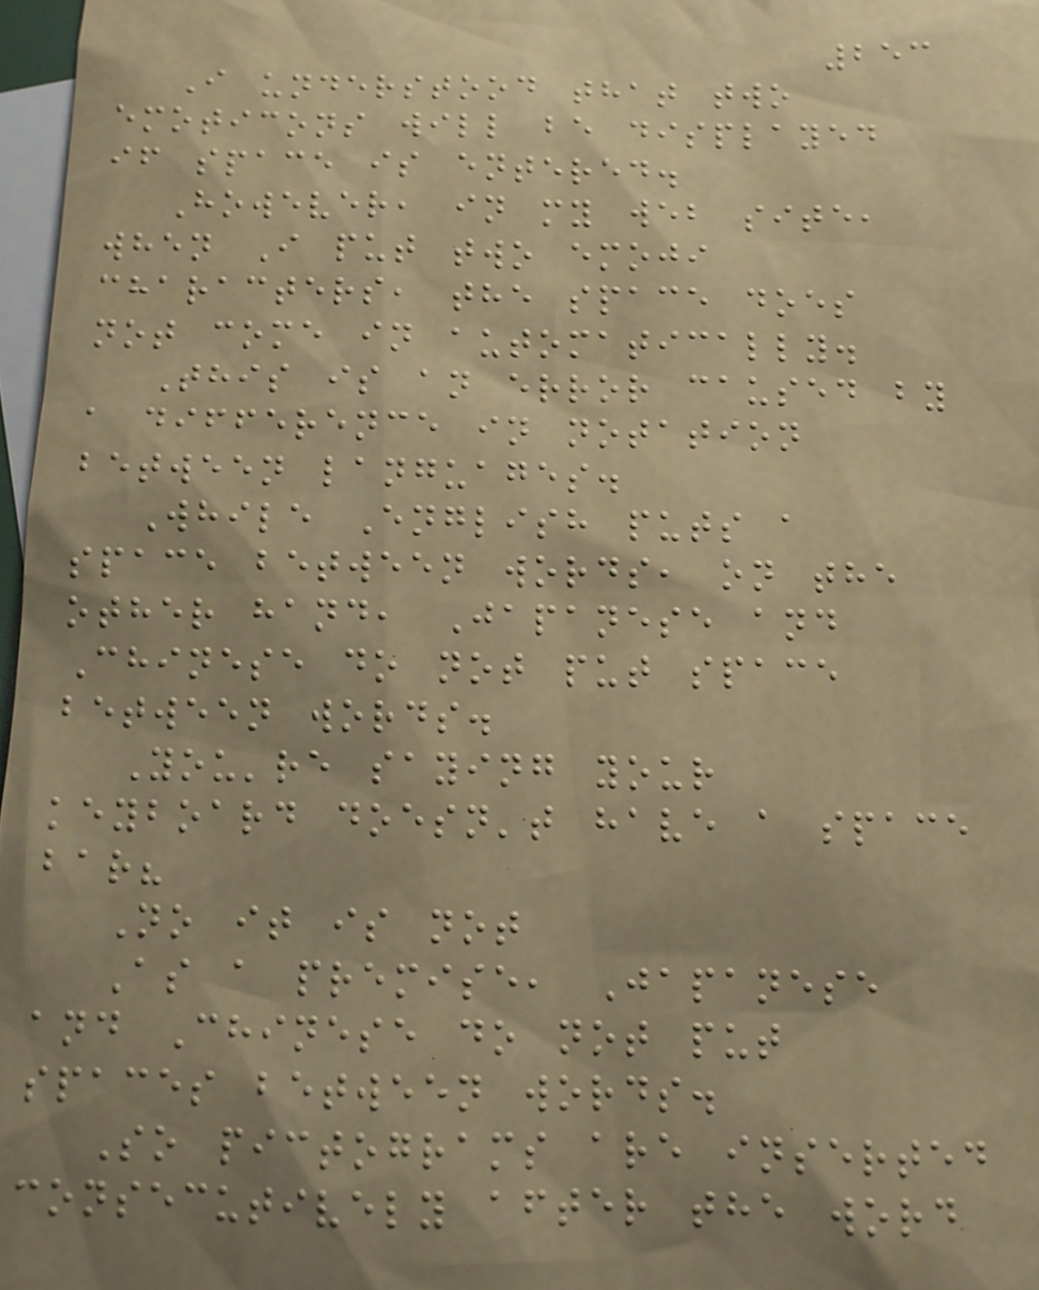253
I understood that two
emoticons will be displayed
if space is entered.
However, in my web site,
when I put two emoji
characters, the space does
not come in automatically.
This is an error caused by
a difference in notation
between languages.
While English puts a
space between words, on the
other hand, Japanese and
Chinese do not put space
between words.
You're saying your
keyboard doesn't have a space
bar?
No it is not
As a premise, Japanese
and Chinese do not put
spaces between words.
So pictograms are inserted
consecutively after the word
